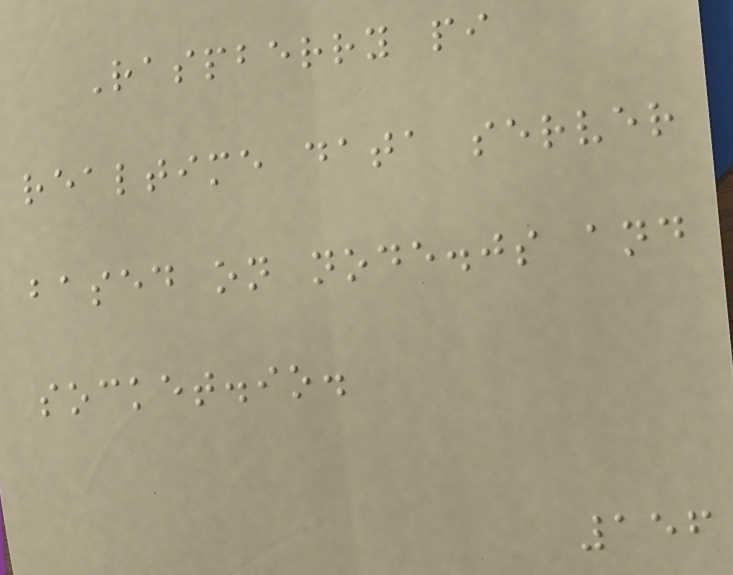Raspberry pi
realtime data server
based on node.js and
socket.io.
156
